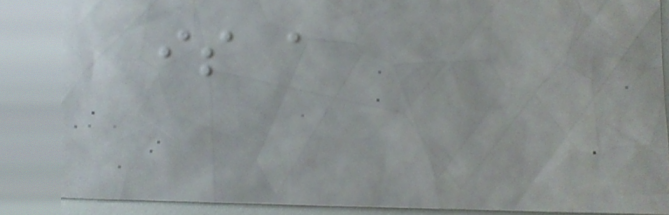is a
